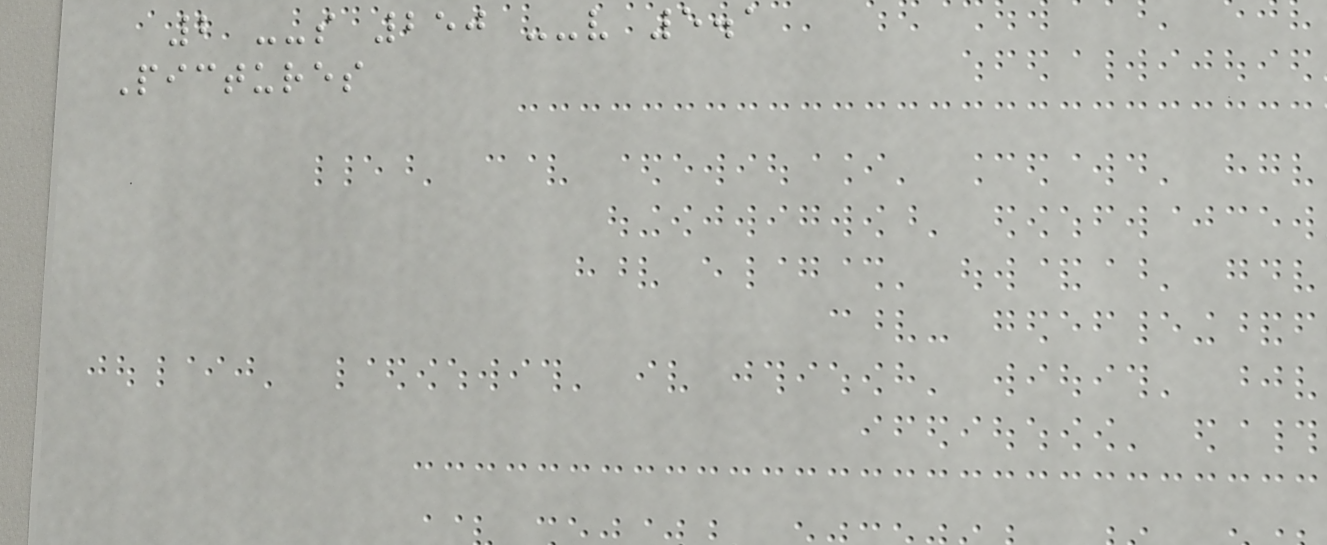2 --s 250 --v 5.1
Pictures
